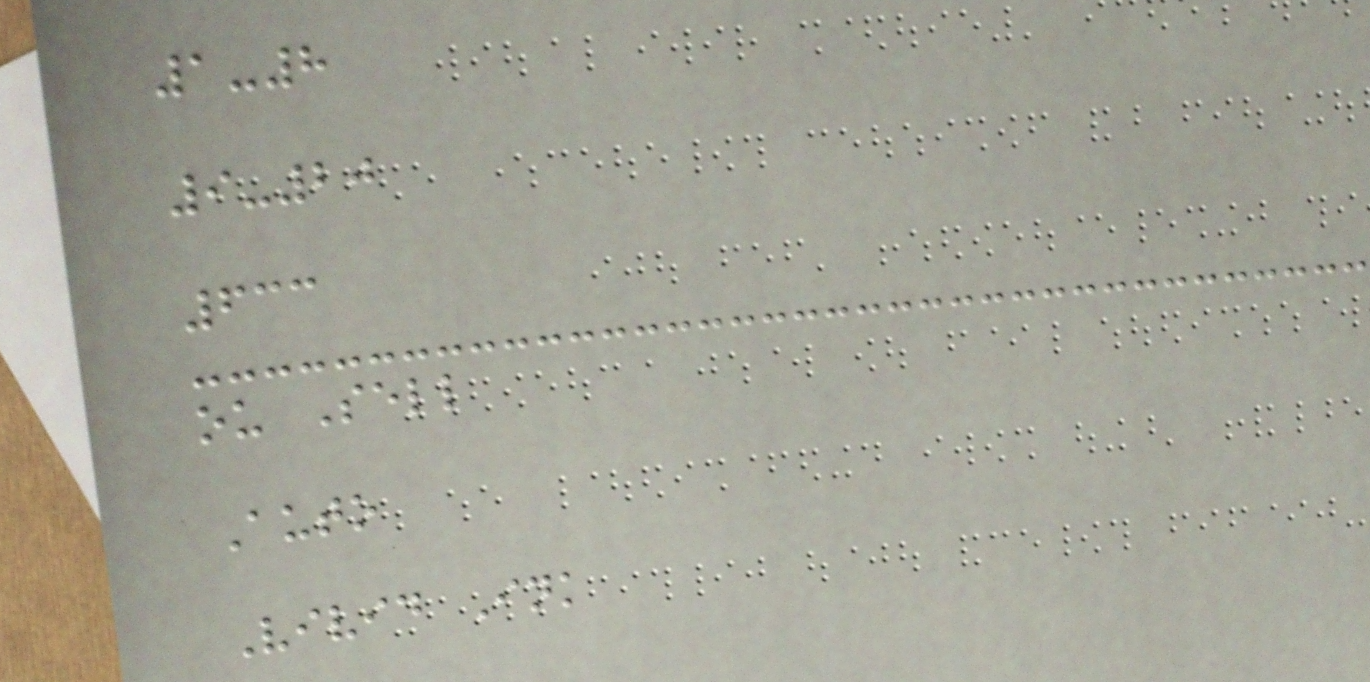1-8
9-20
633
ou Sell
Auto
Vivid Ink
